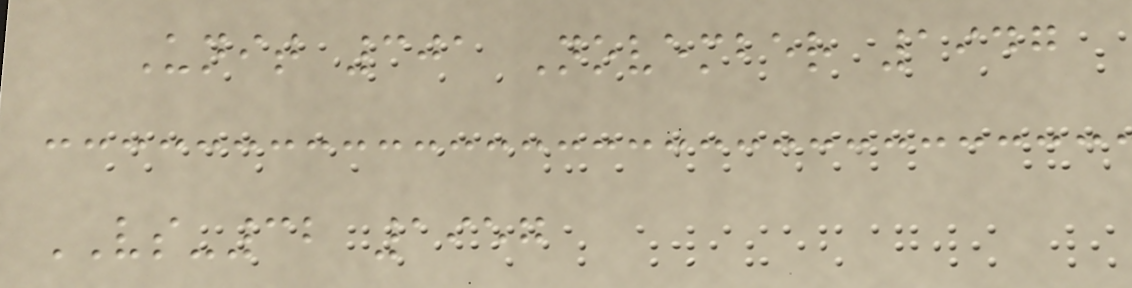Unit 301 November 1947
VS-32 1957
